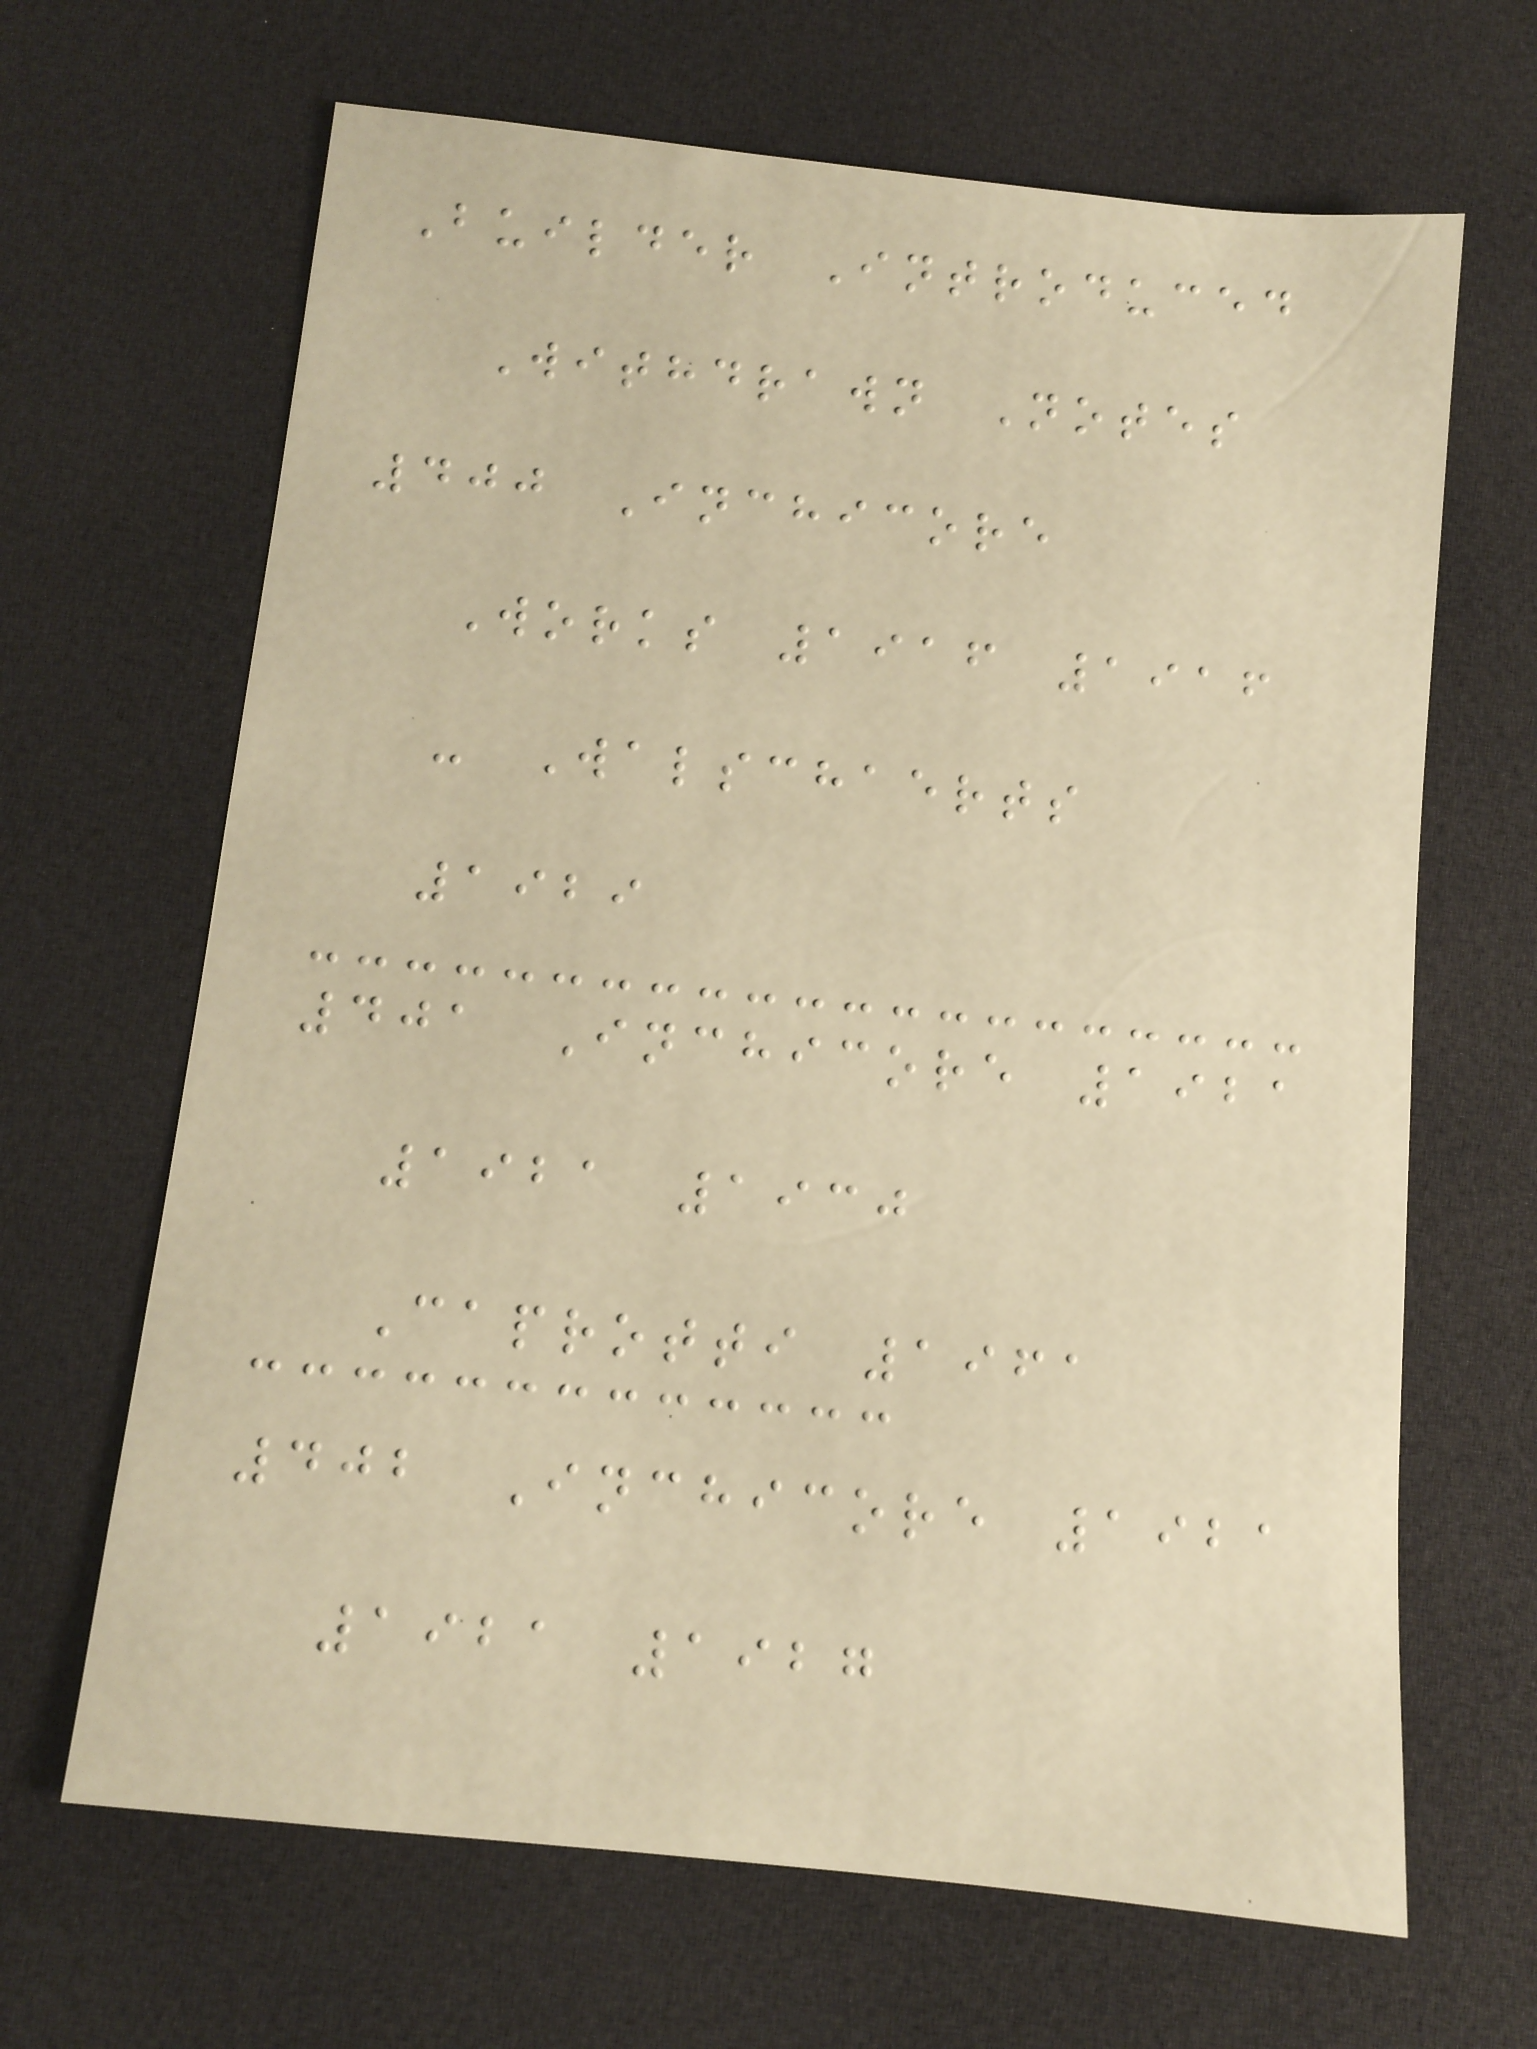Builder Introduced
Withdrawn Notes
400 Inchicore
Works 1916 1916
- Walschaerts
1929
401 Inchicore 1921
1921 1930
Caprotti 1961
402 Inchicore 1921
1921 1927
